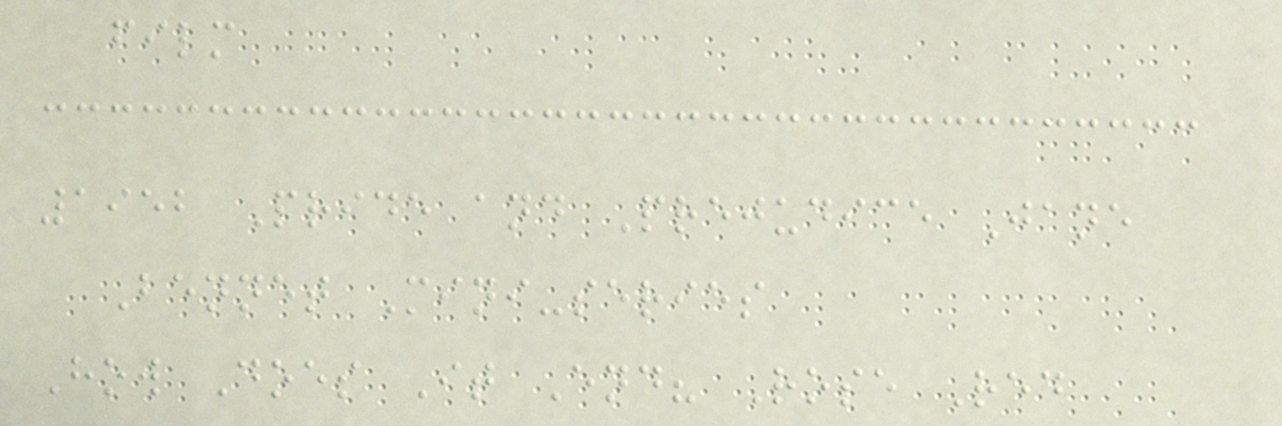film
1952 Pride and Prejudice Jane
Bennet Mini-series
How Does It End? Rose Red
